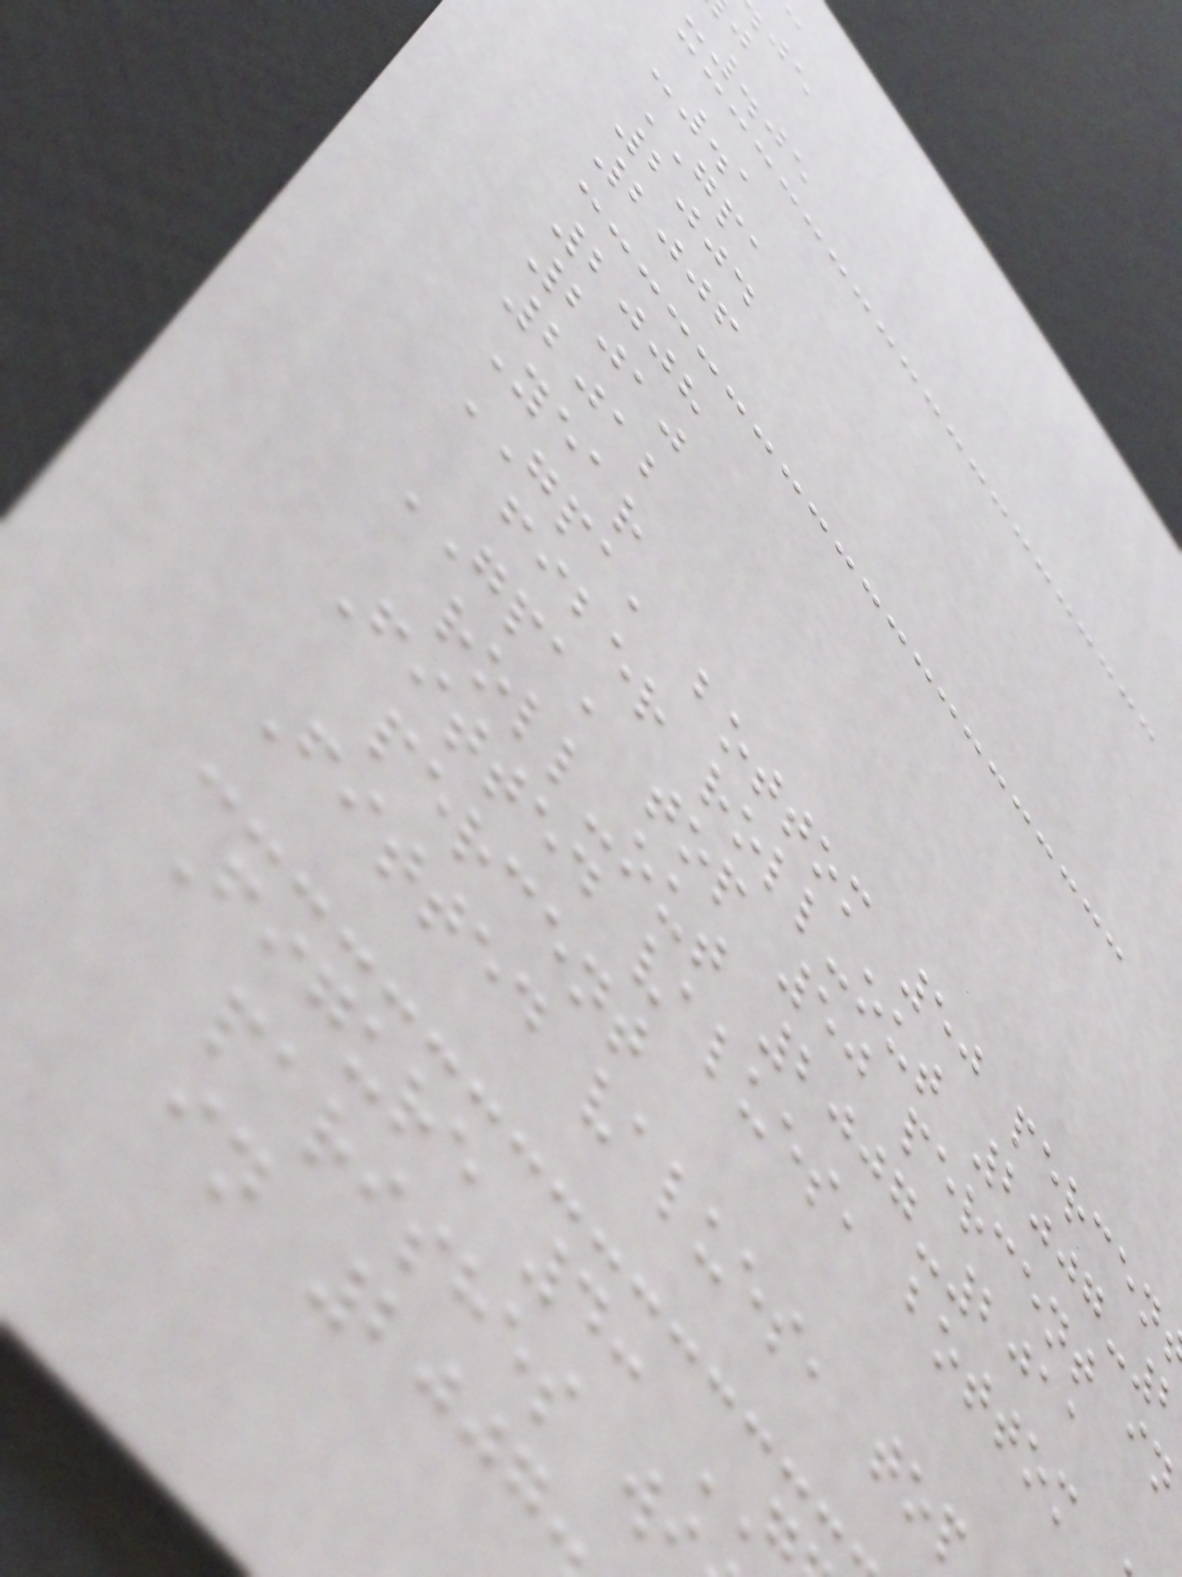-.05
-.1
GPA
2004
2006
2008
2010
2012
Year
GPA, bottom 50 percen
fiber roll-out 2007-
GPA, top 50 percent in
roll-out 2007-2011
Fitted values, bottom
percent
Fitted values, to
Figure 4:
parishes w
in 2007
